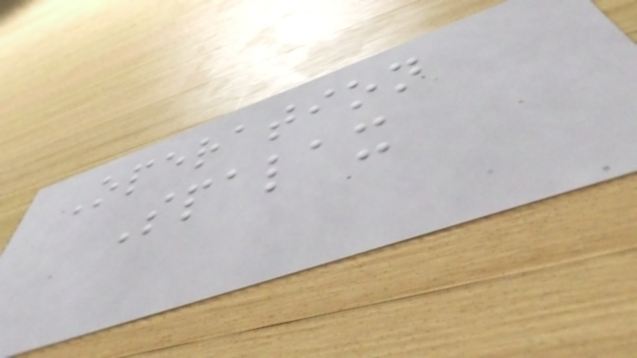Operation
Spalax
